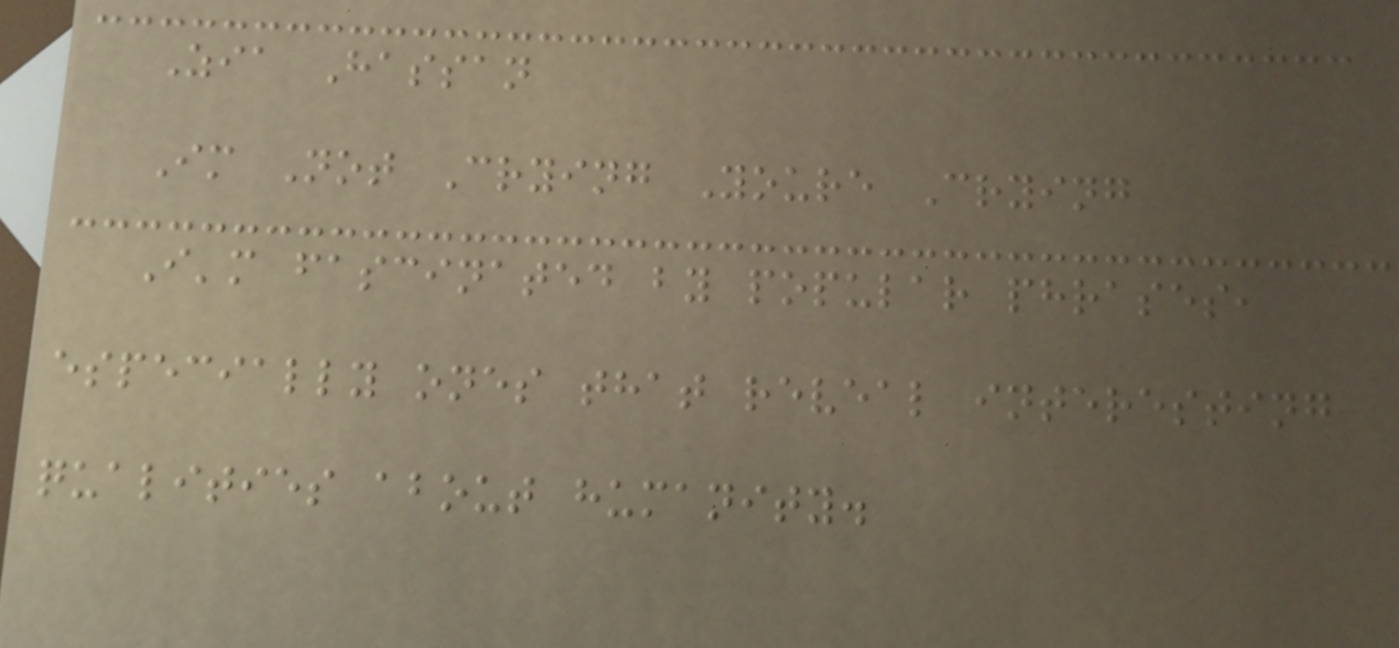Zia Hassan
Im Not Crying Youre Crying
I'm fascinated by popular phrases,
especially ones that reveal interesting
qualities about humanity.
